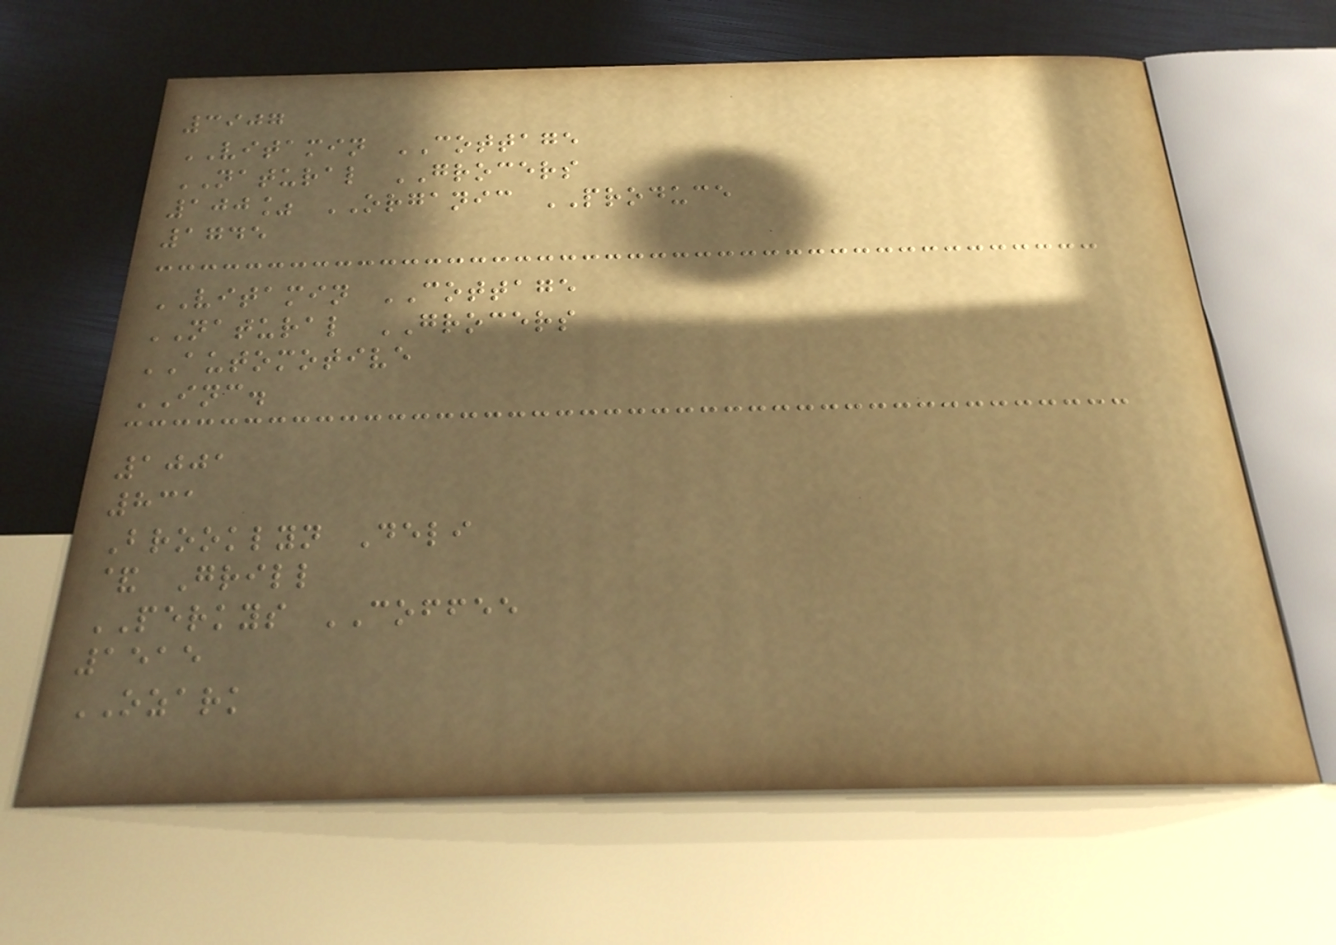3907
VITAMIN COTTAGE
NATURAL GROCERS
100% ORGANIC PRODUCE
1745
VITAMIN COTTAGE
NATURAL GROCERS
AUTOMOTIVE
INC.
1001
831
Brooklyn Deli
& Grill
PERKYS COFFEE
1515
OZARK
